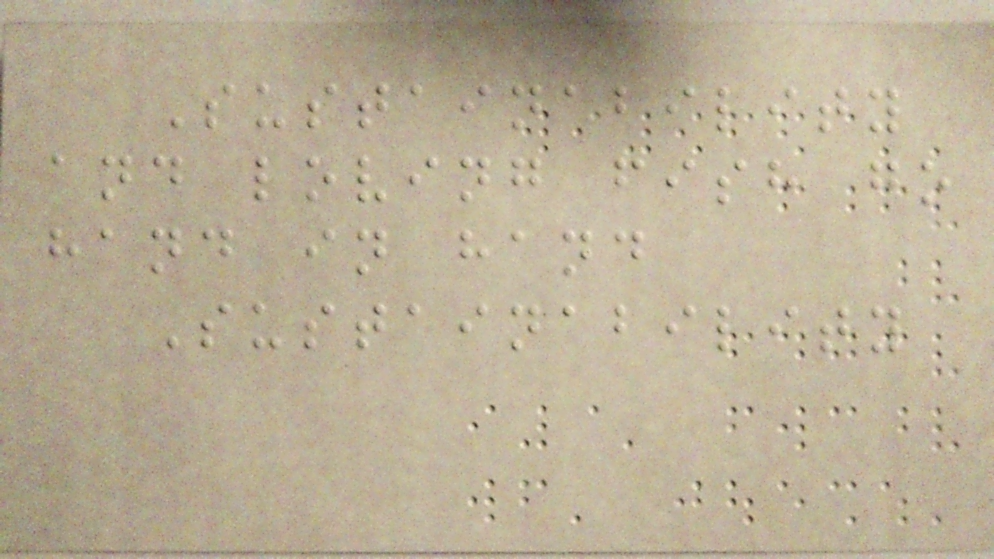Sustainability
and loving fish go
hand in hand
Sustainability
